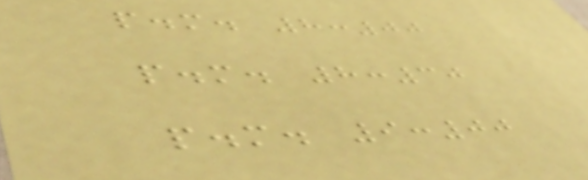p.m. 8:00
p.m. 8:30
p.m. 9:00
